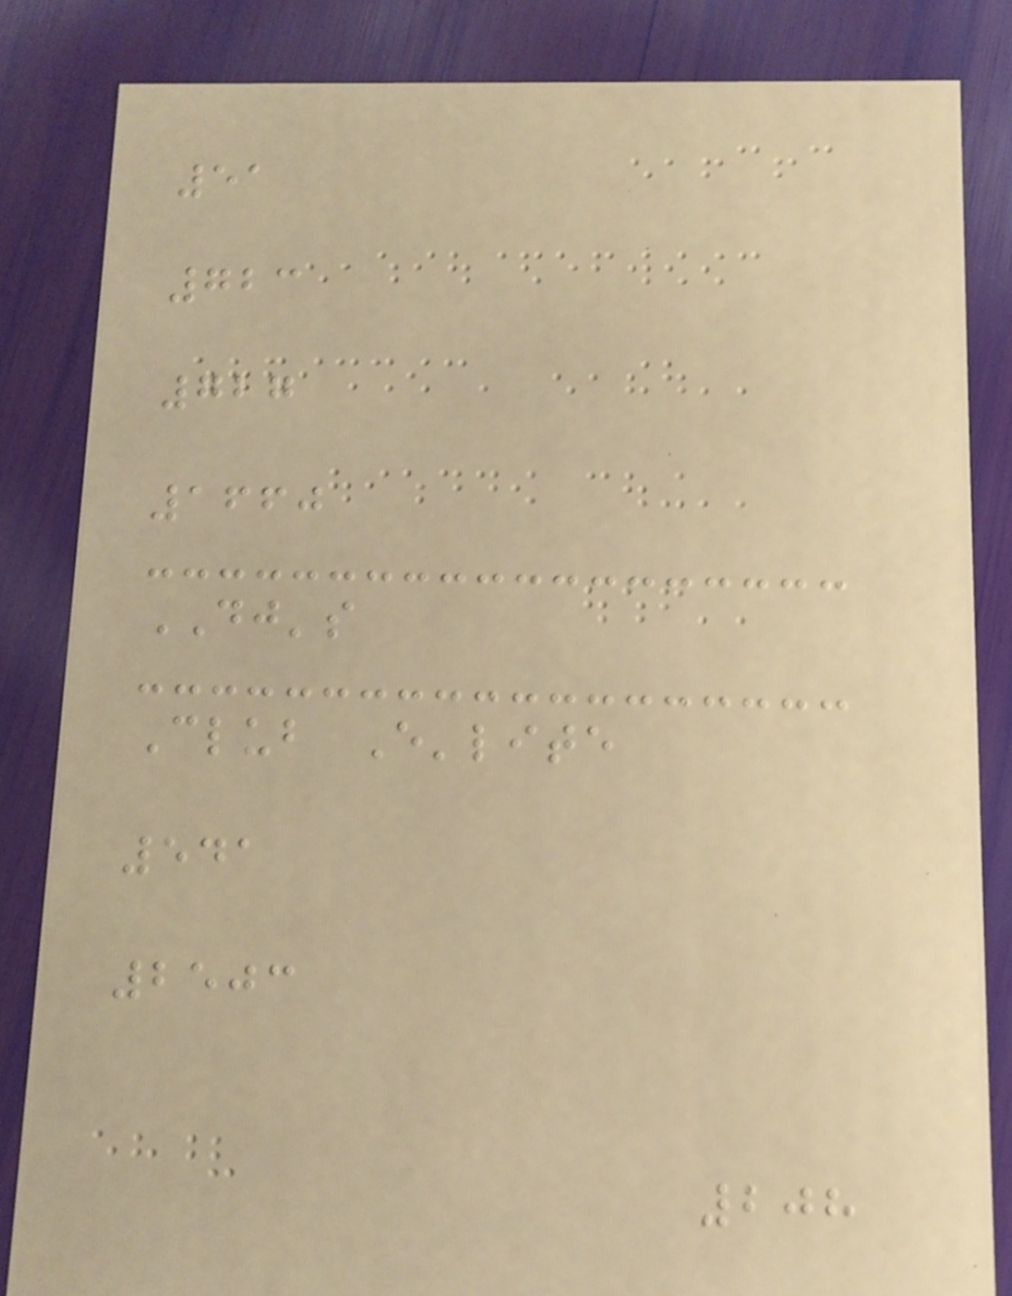51
723
727
1660
DJ's
Club E'lite
541
2503
208
